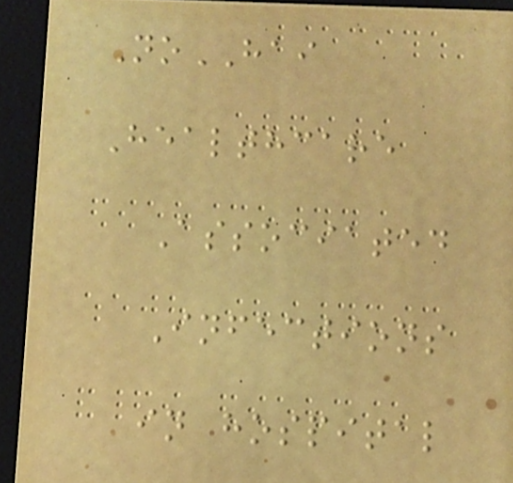NoHAI
Healthcare
Associated
Infections
in hospital
